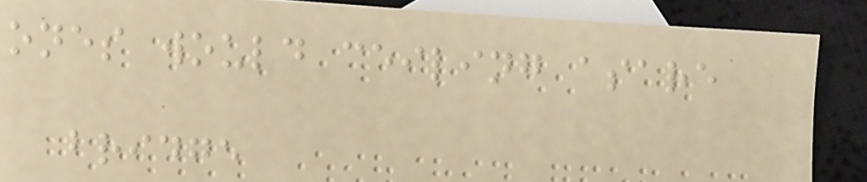ones would ceiling asare
bridge
